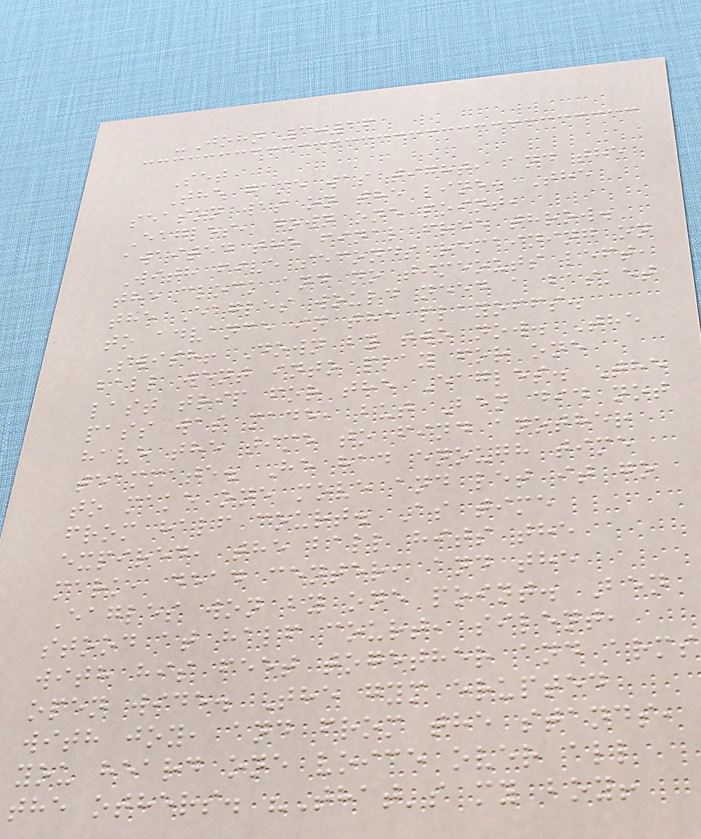-John 3:16
Set
The game was tight, and the
season was on the line. The
Eagles, down one point,
awaited the final free throw.
With five seconds remaining on
the clock and no timeouts left,
the Eagles would need a basket
to advance in the playoffs.
Swish! Down by two now. The
ball went into play for one
last trip for the Eagles. The
pass was made, but Ben did not
have the time to find another
teammate. He had enough time
to make one move and let it go
from half court. As time
expired, the ball hits the
mark, dead center, and the
Eagles won by one point. Ben
stood at half court, silent,
with his feet together and arms
open wide. The gym erupted
with joy, and from the stands,
you heard one voice over all
the others. "That's my boy!
